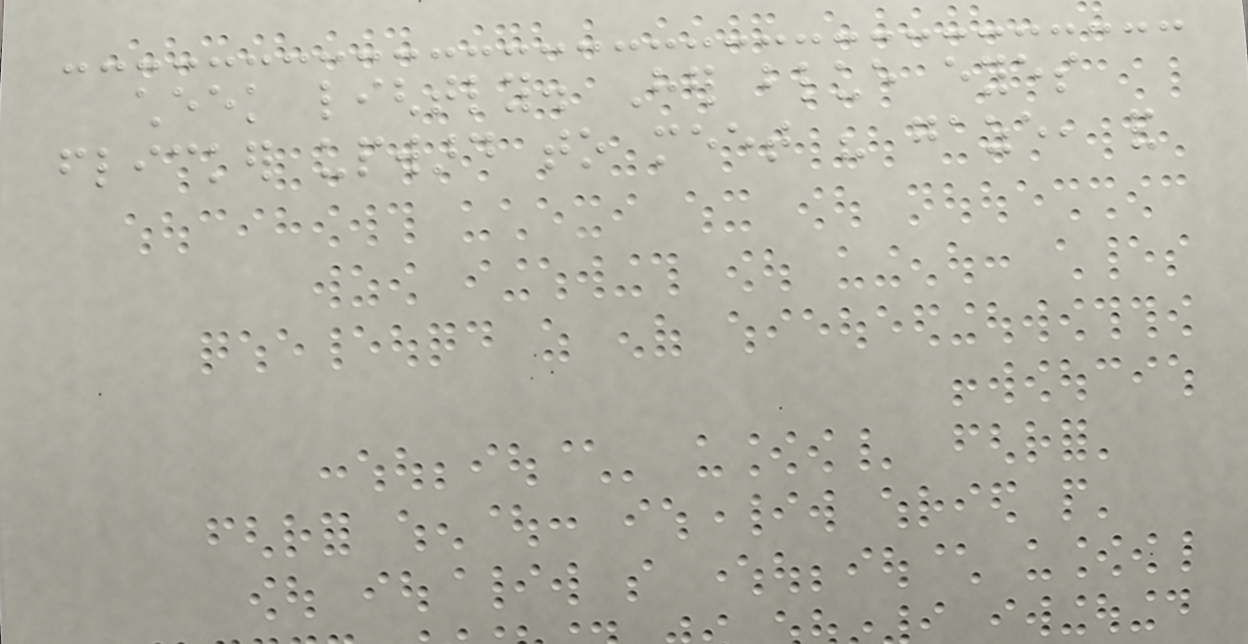cheek lightly. Her blue eyes
flicker upward to meet his gaze, and
